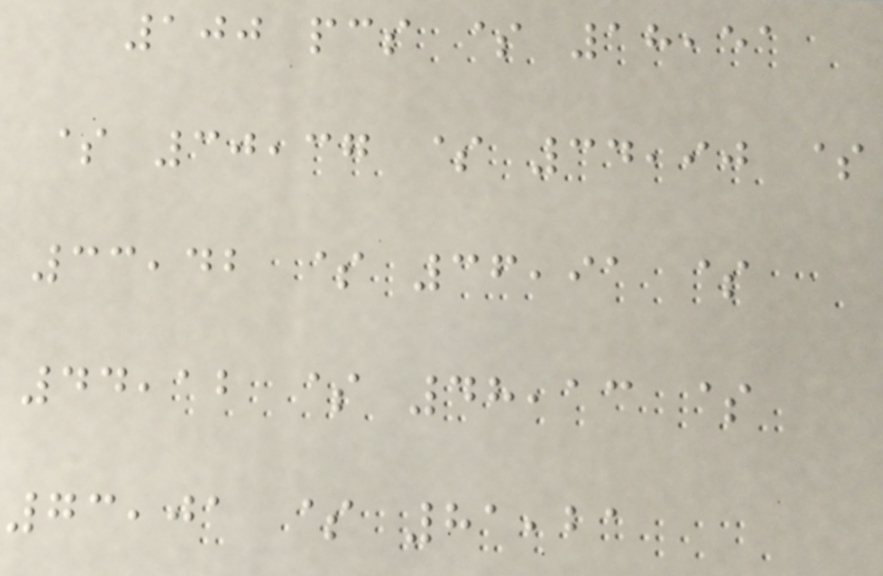100 pcs $ 18,51
$ 30,37 $ 34,90 $
33,42 $ 36,91 $
44,12 $ 48,13 $
73,01 $ 81,21
